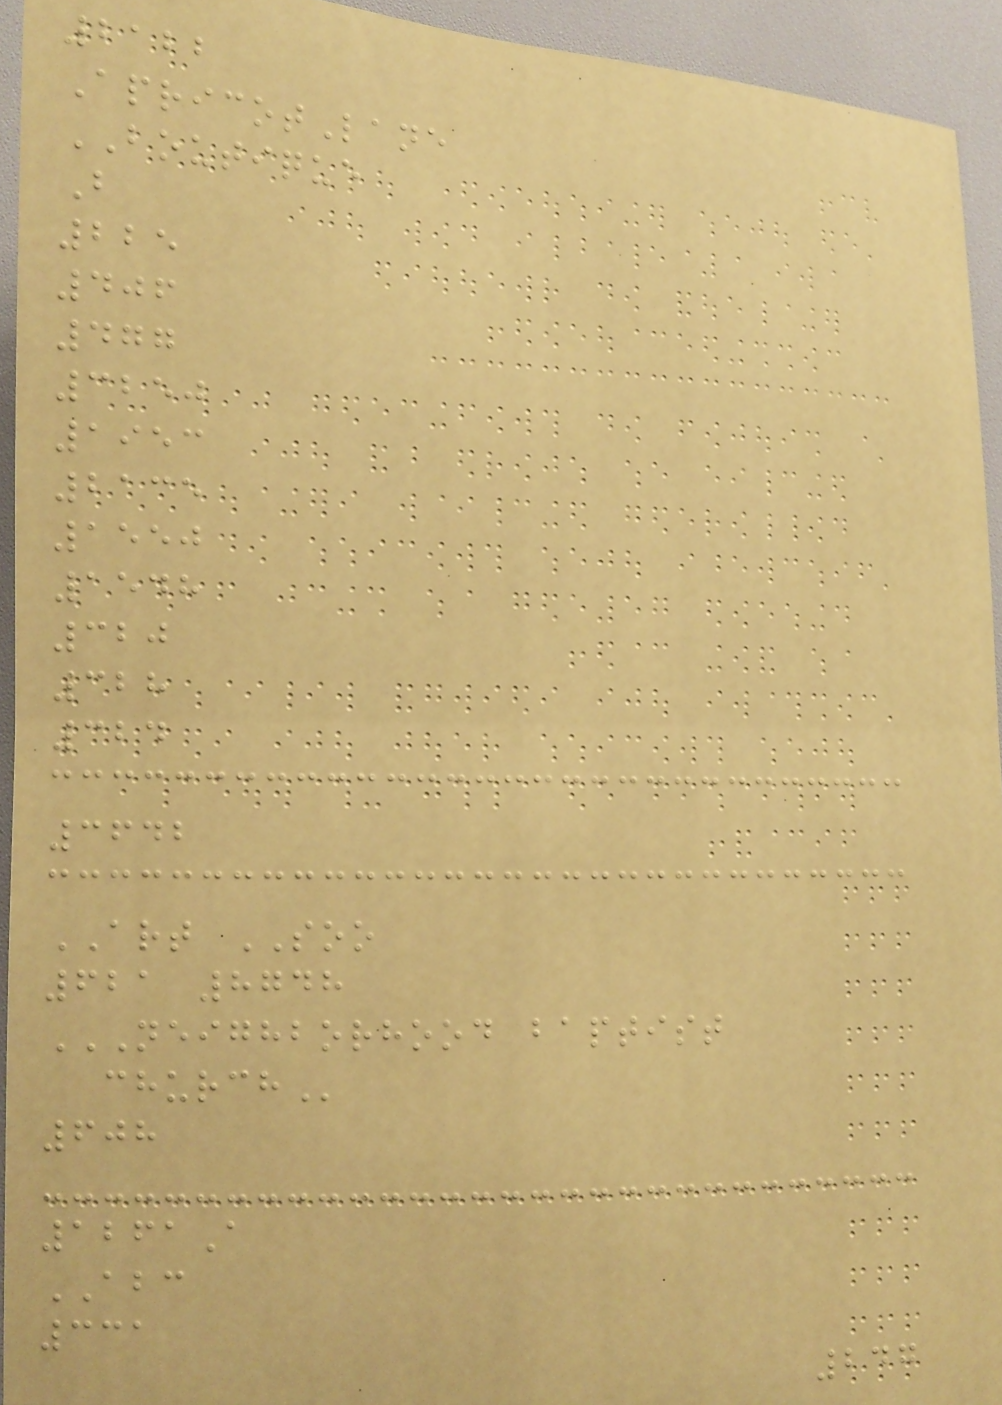2122
ApricotLane
BOUTIQUE
B
225
406
477
3250
1953
2135
1550
1548
320
328
324
3642
ART SOO
621 8748
NEIGHBORHOOD BAPTIST
CHURCH
608
1261A
ABC
331
247
